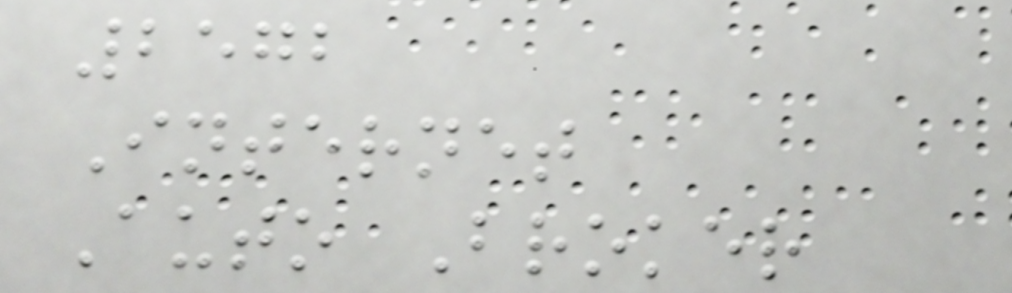2572
Internet
Auto Broker
